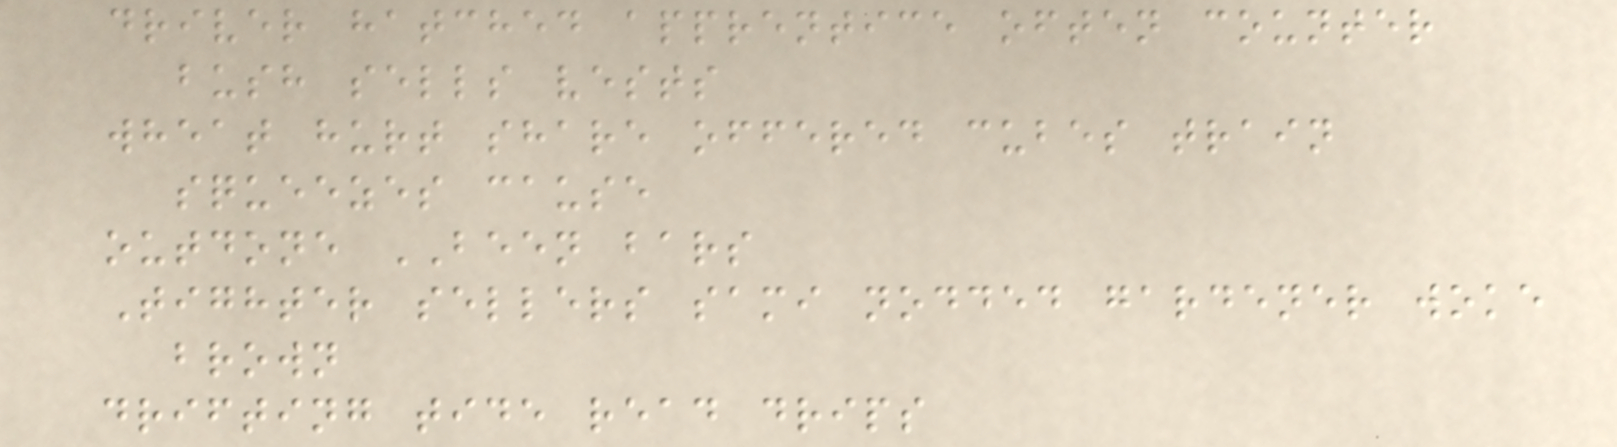driver hatched apprentice often counter
bush sells vests
wheat hurt share offered cubes train
squeezes cause
outdone BEEN bars
Tighter sellers sami nodded gardener woke
brown
drifting tide read drips
